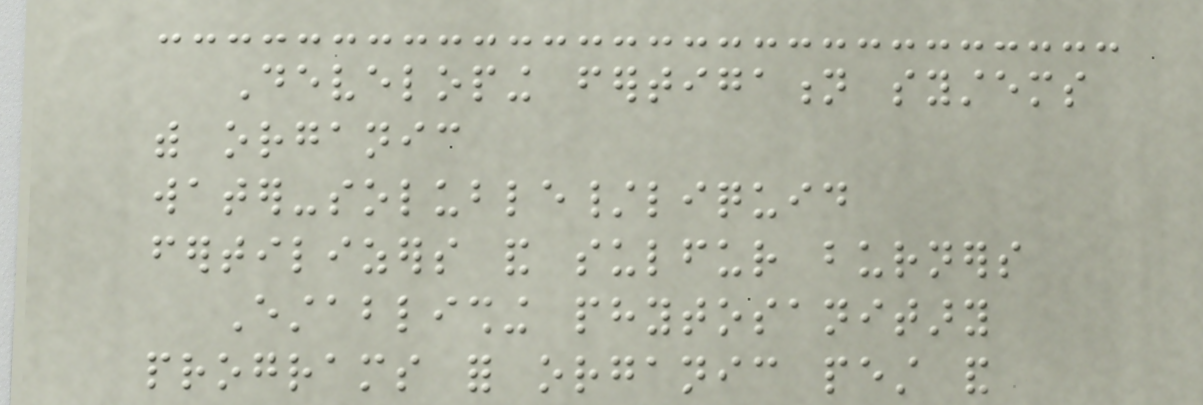Developing fertigation systems
with organic
water-soluble/liquid
fertilizers and sulfur burners
Establishing phytosanitary
programs for organic pest and
